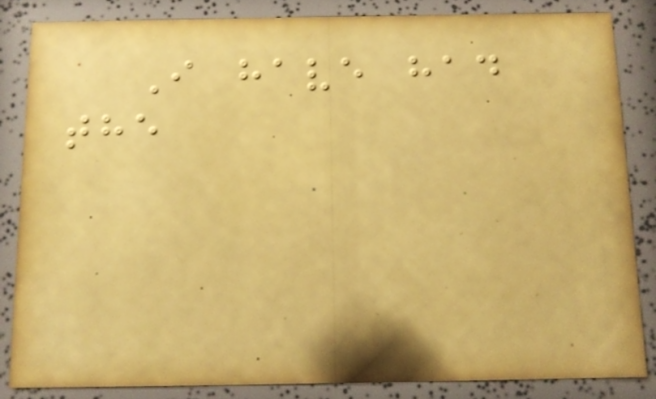I have had
the
